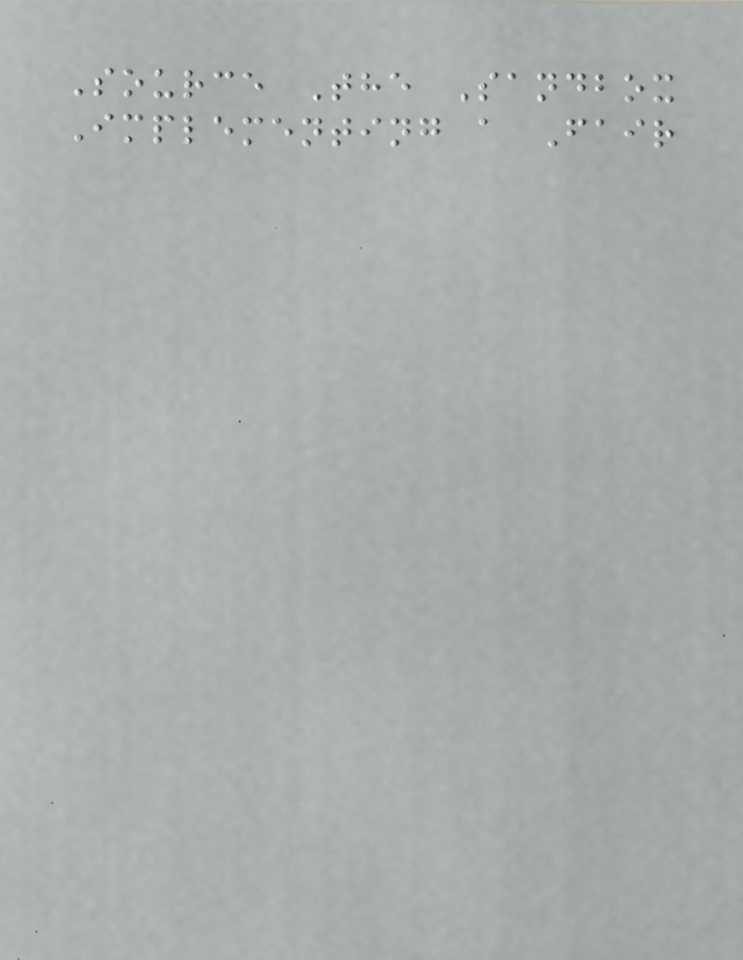Source The Sandbox
Implementing a Fair
